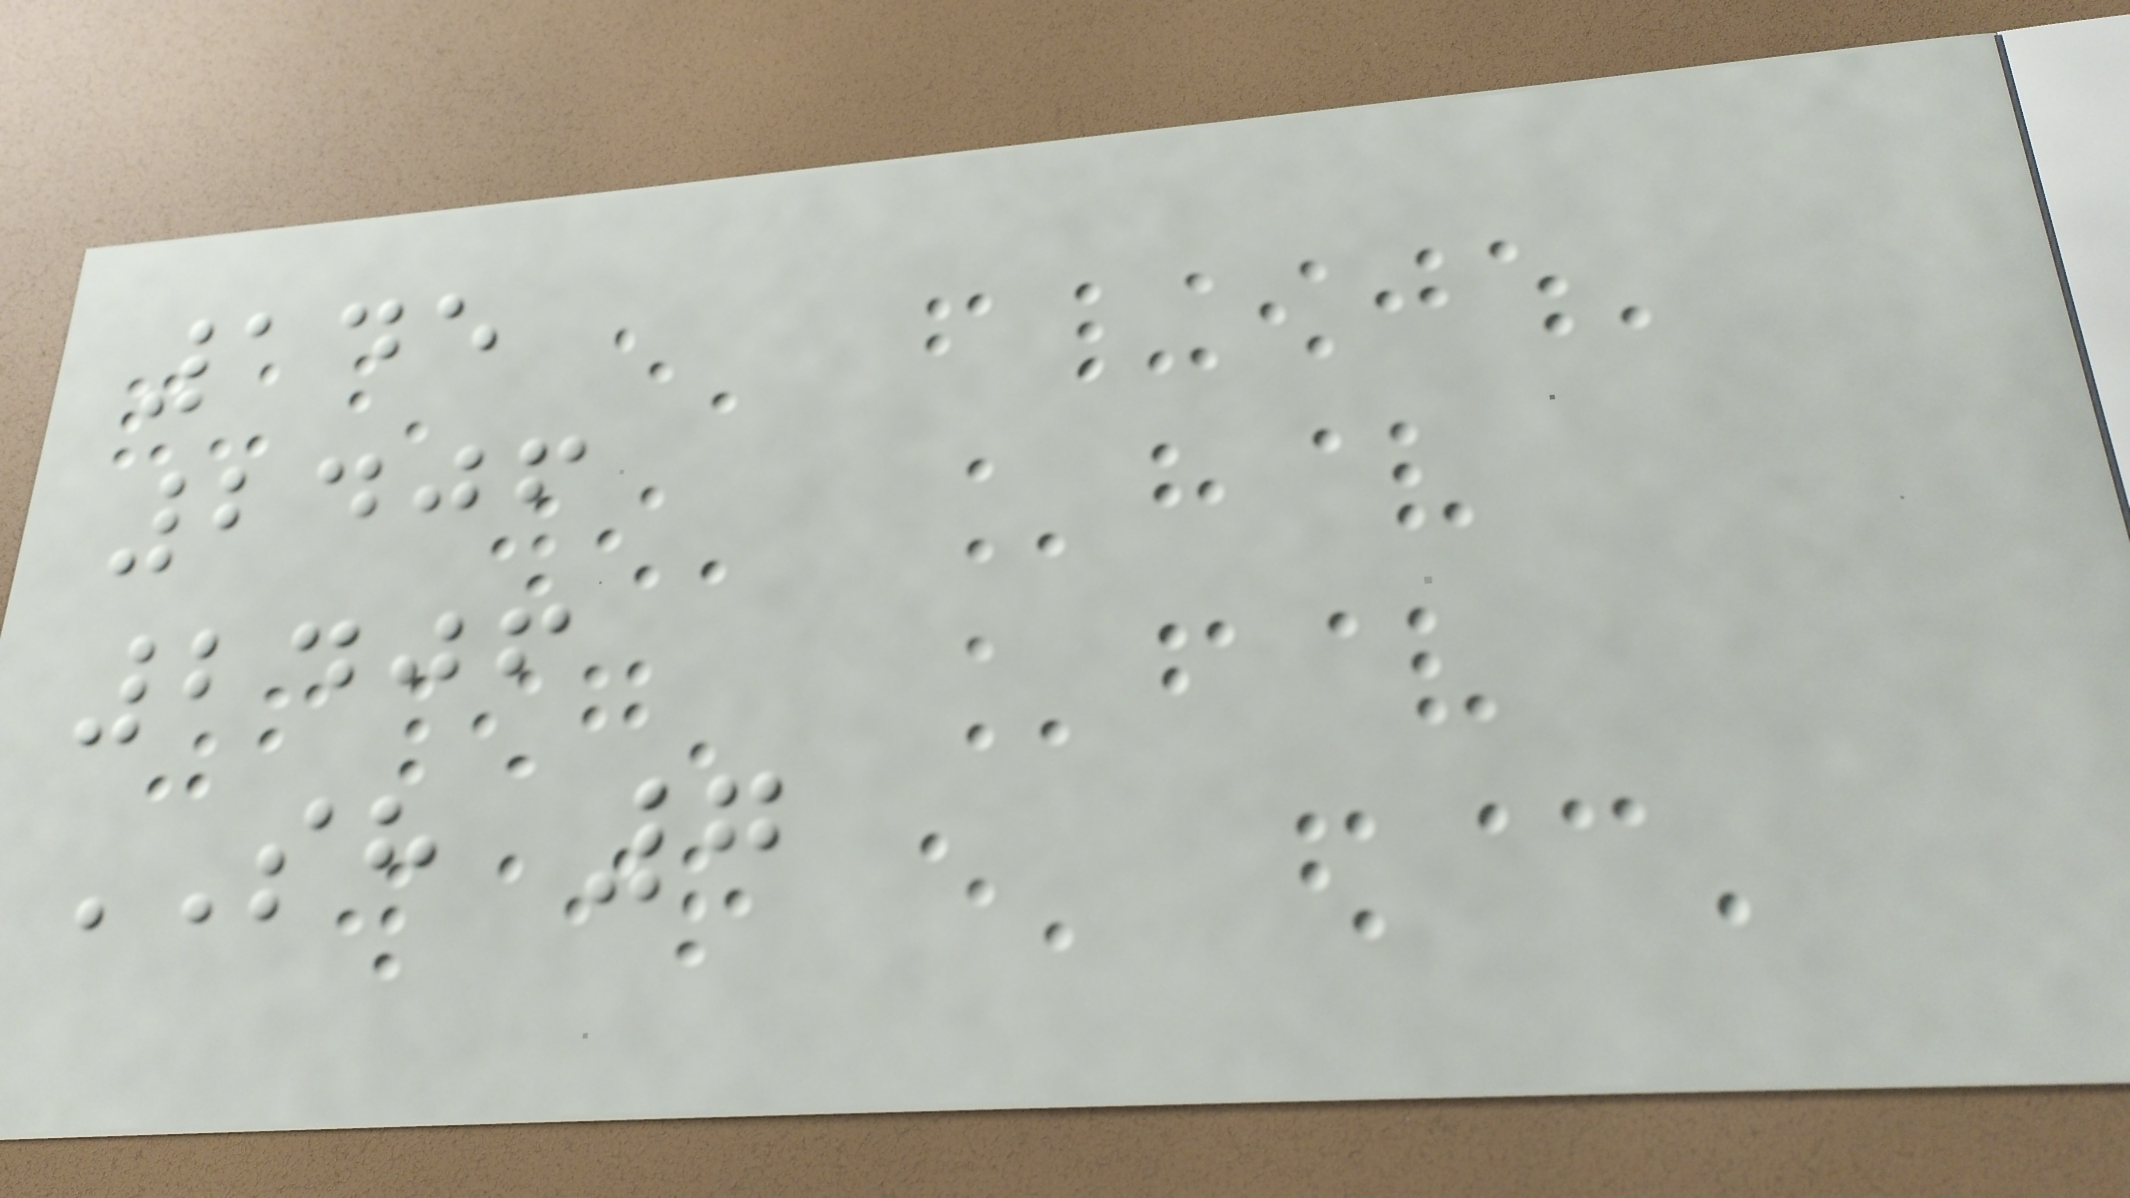145
2406
2406
SH 7
